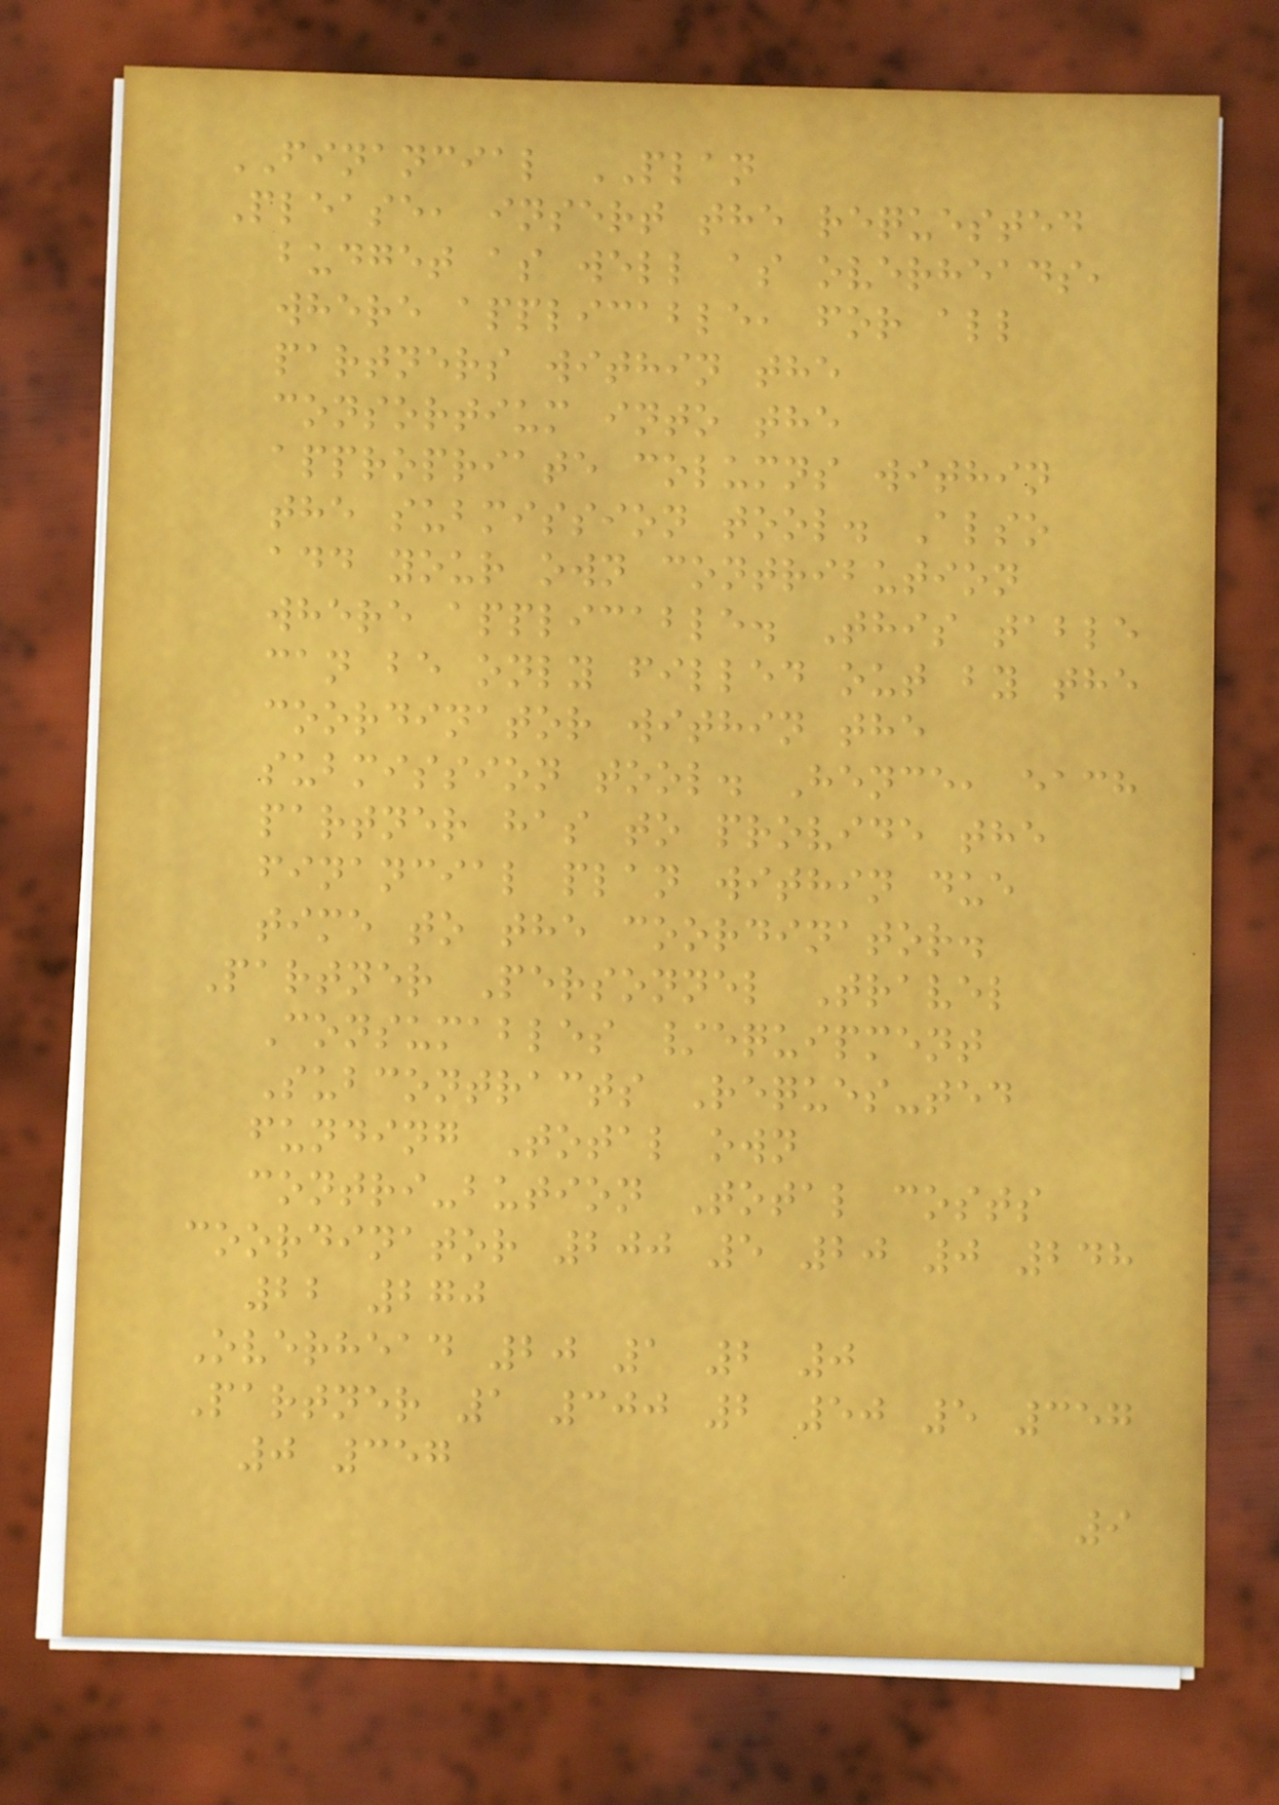FINANCIAL PLAN
Please, insert the requested
budget as well as overheads,
where applicable, for all
partners within the
consortium into the
appropriate columns within
the submission tool. Also
add your own contribution
where applicable. This table
can be only filled out by the
coordinator within the
submission tool. Hence, each
partner has to provide the
financial plan within due
time to the coordinator.
Partner Personnel Travel
Consumables /equipment
Subcontracts Reques-ted
funding Total own
contri-bution Total costs
coordinator 200 5 20 0 248
22 270
Overhead 20 1 2 0
Partner 1 300 2 50 5 357
0 357
9
